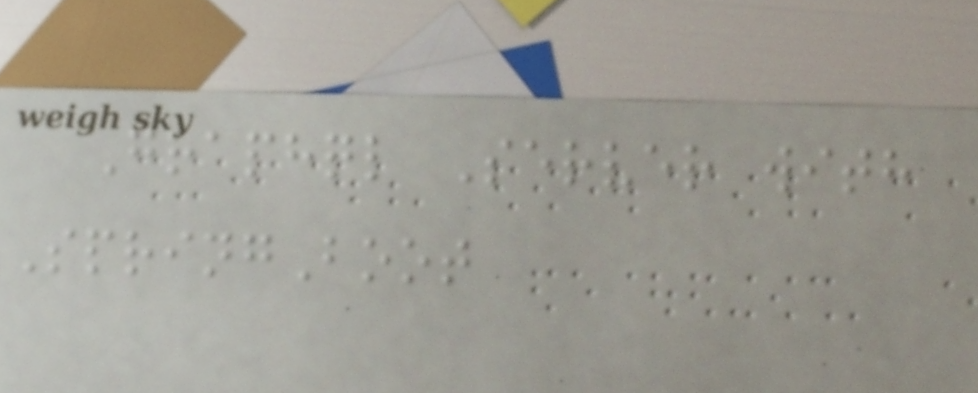Graphql Server with
SpringBoot
